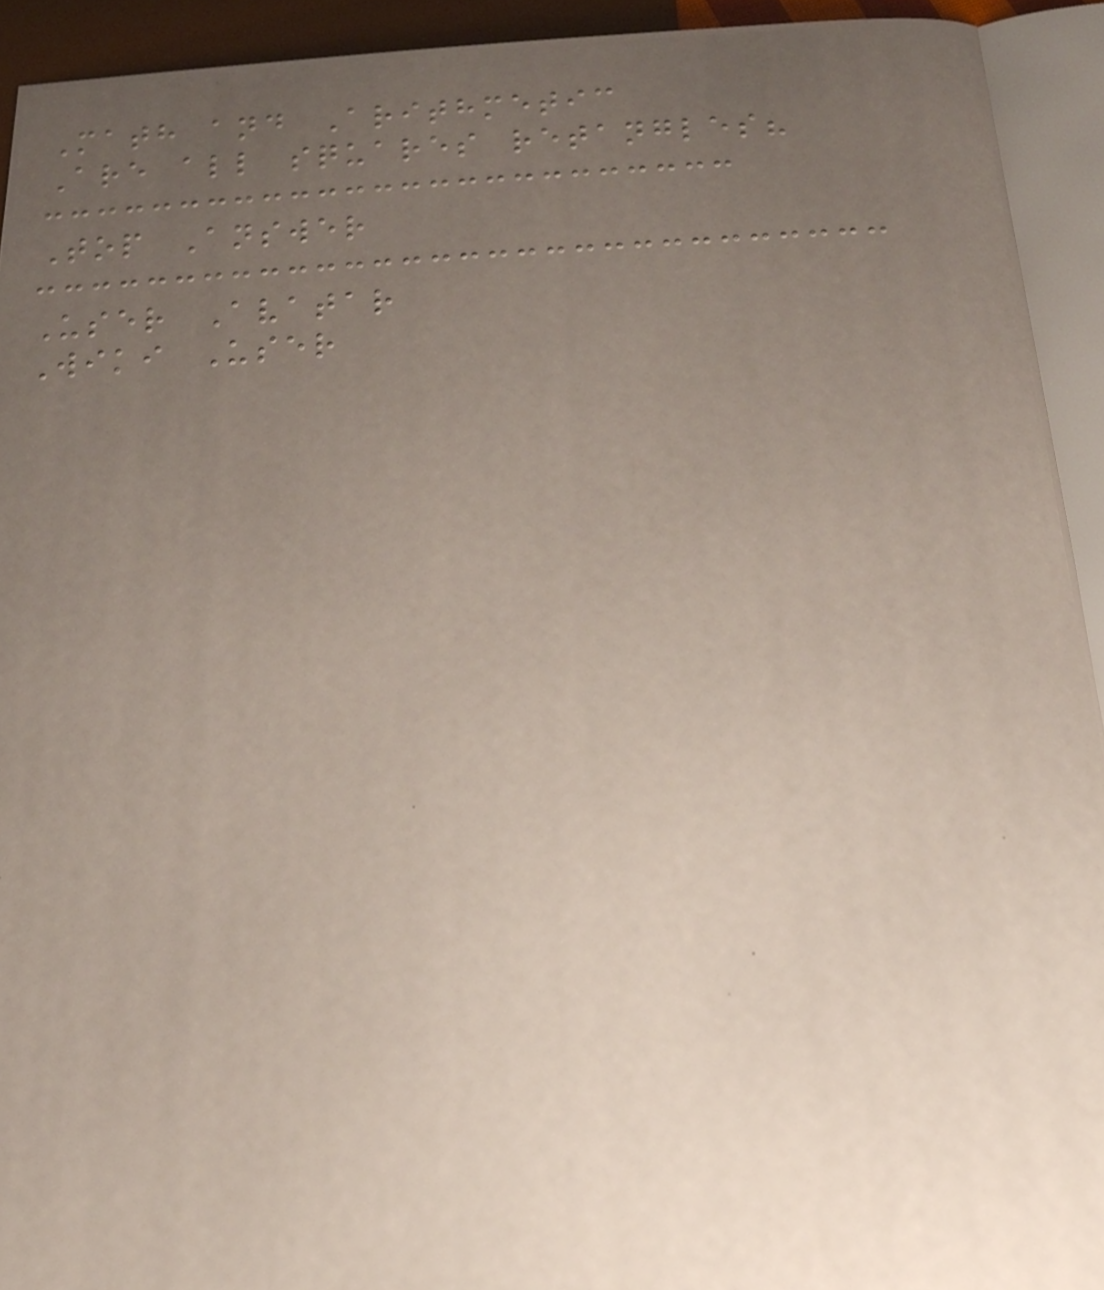Math and Arithmetic
Are all squares retangles?
Top Answer
User Avatar
Wiki User
